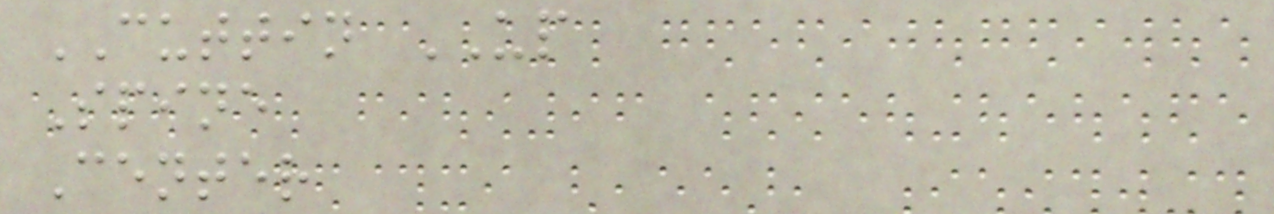CUTTIN UP
Spine
Center
